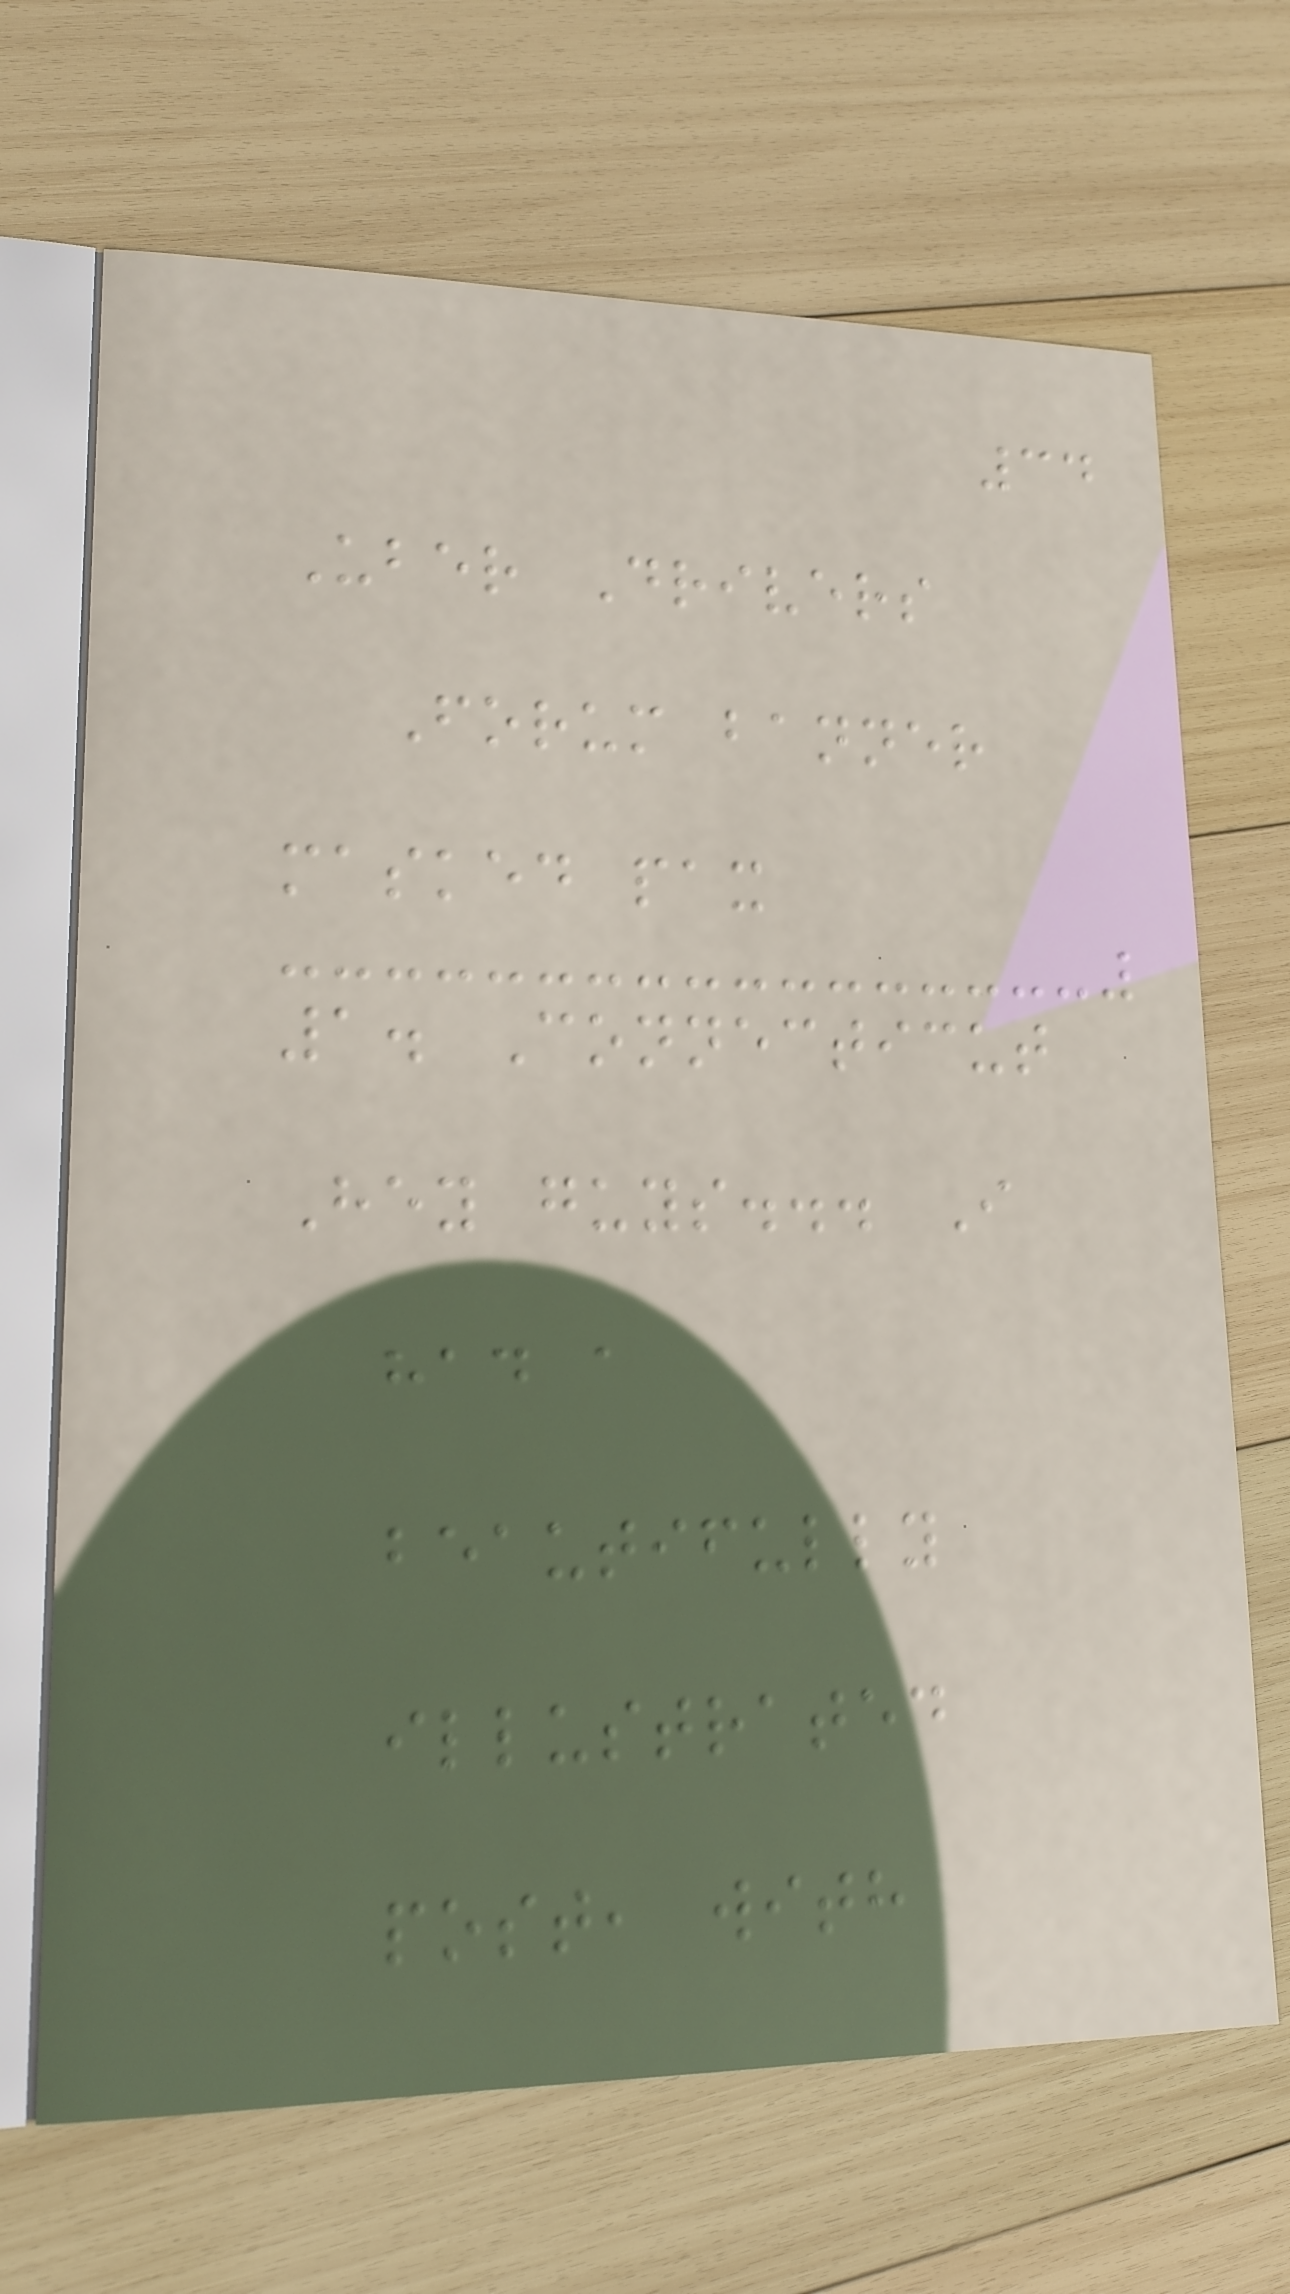34
Uber Drivers
Forum banner
masked pax
1. Connecticut
Hey guys... I
had a
beautifully
illustrated
post, with
